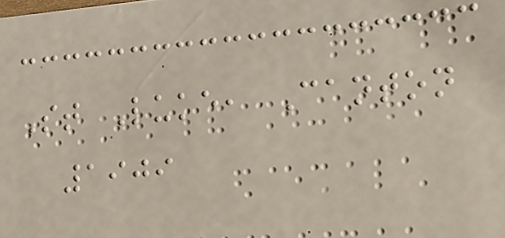St Luke, Canton
1909
